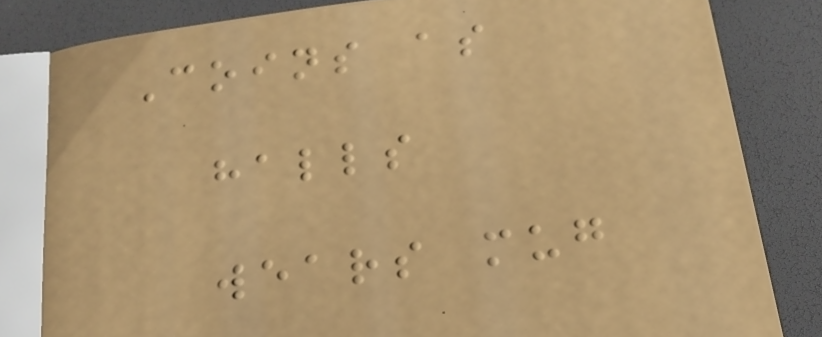Coins as
halls
wears mug
